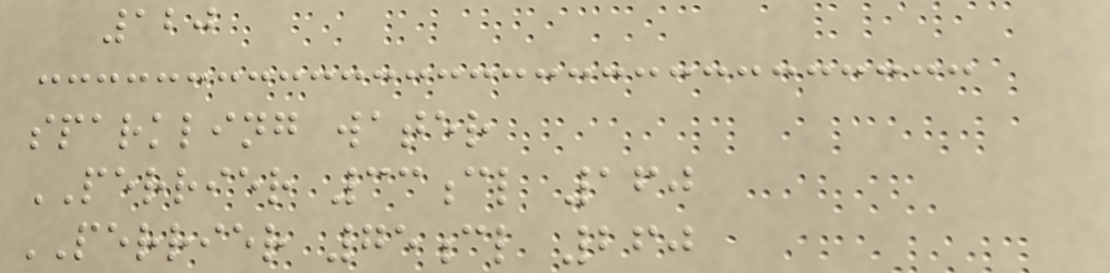120
sparkling water
PERRIER 33cl 160
PERRIER 75cl 260
